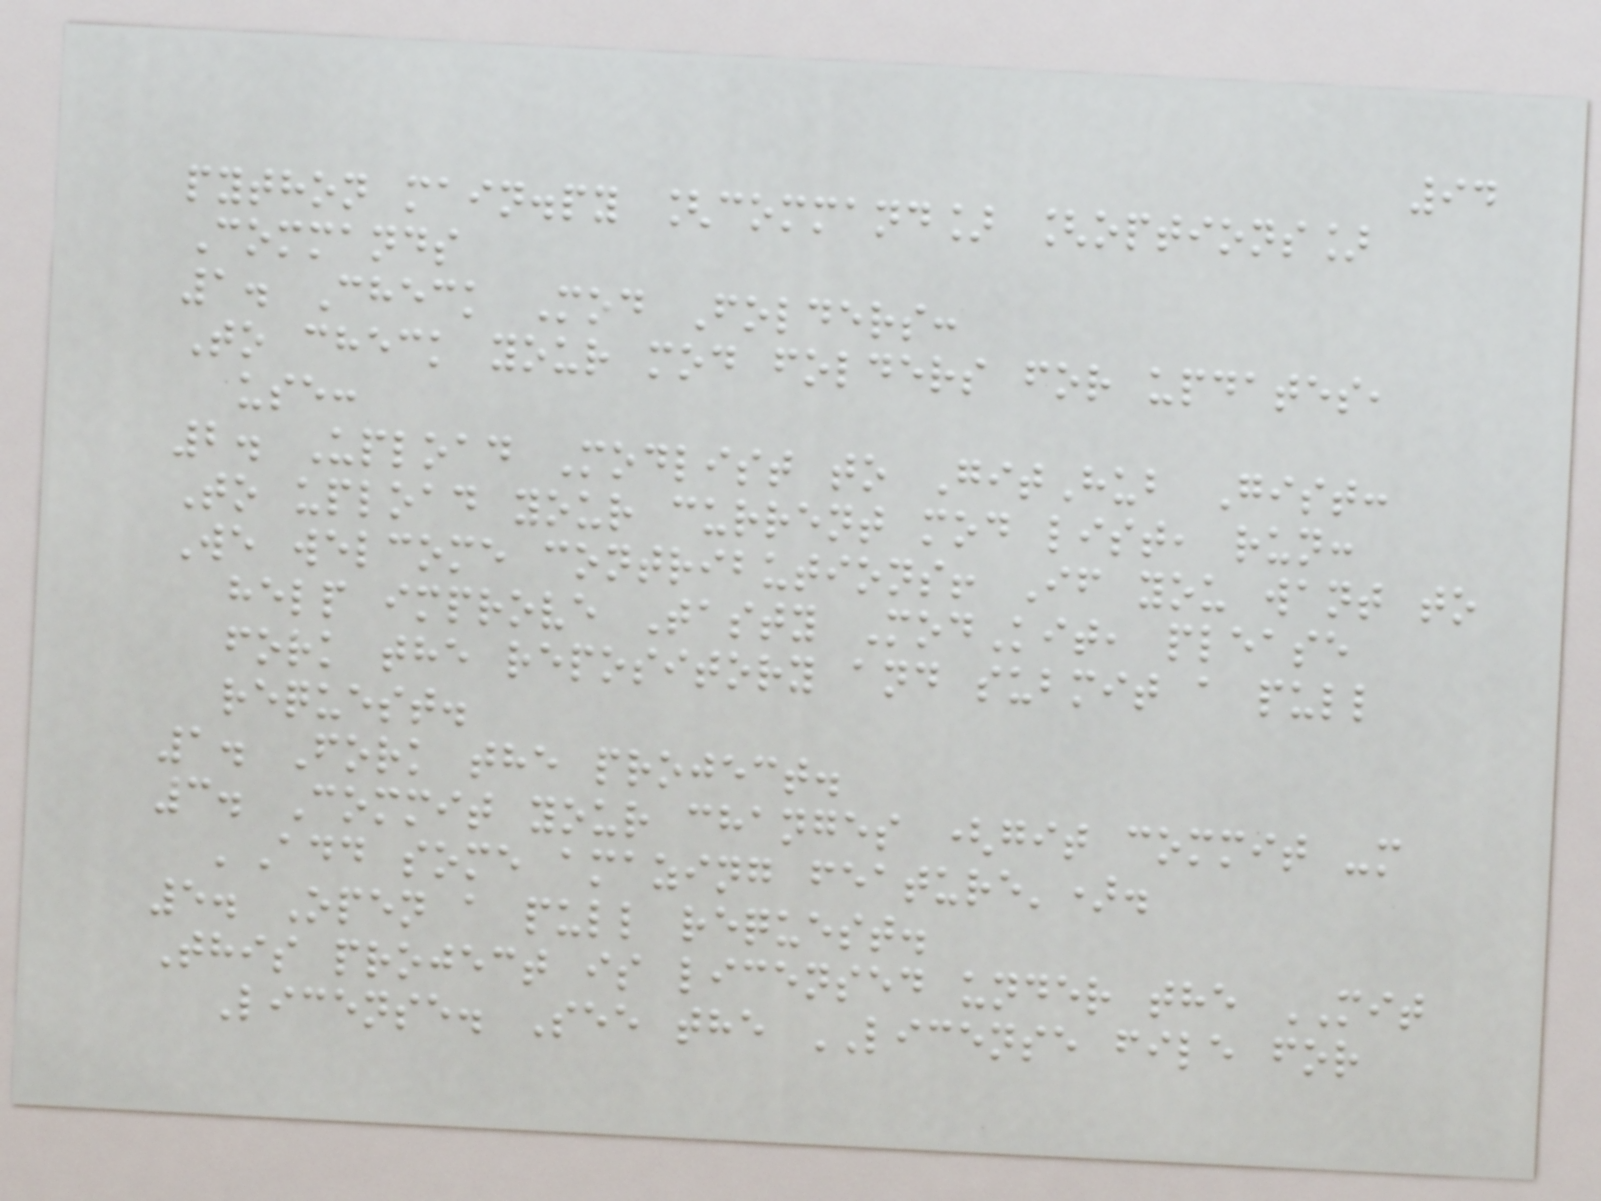94
python main.py [command] [options]
Commands
1. Check Mod Folders:
To check your mod folders for updates,
use:
2. Upload Modlist to GitHub Gist:
To upload your current mod list, run:
We welcome contributions! If you want to
help improve Tasty ModKit, please
fork the repository and submit a pull
request.
1. Fork the project.
3. Commit your changes (git commit -m
'Add some amazing feature').
5. Open a pull request.
This project is licensed under the MIT
License. See the LICENSE file for
